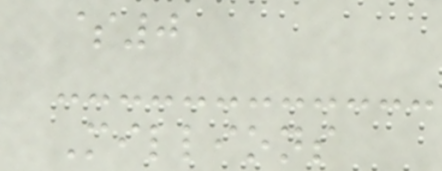$0
Millions
